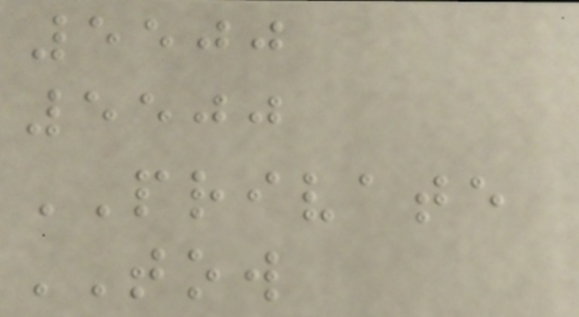5500
5500
PRIVATE
TOW
